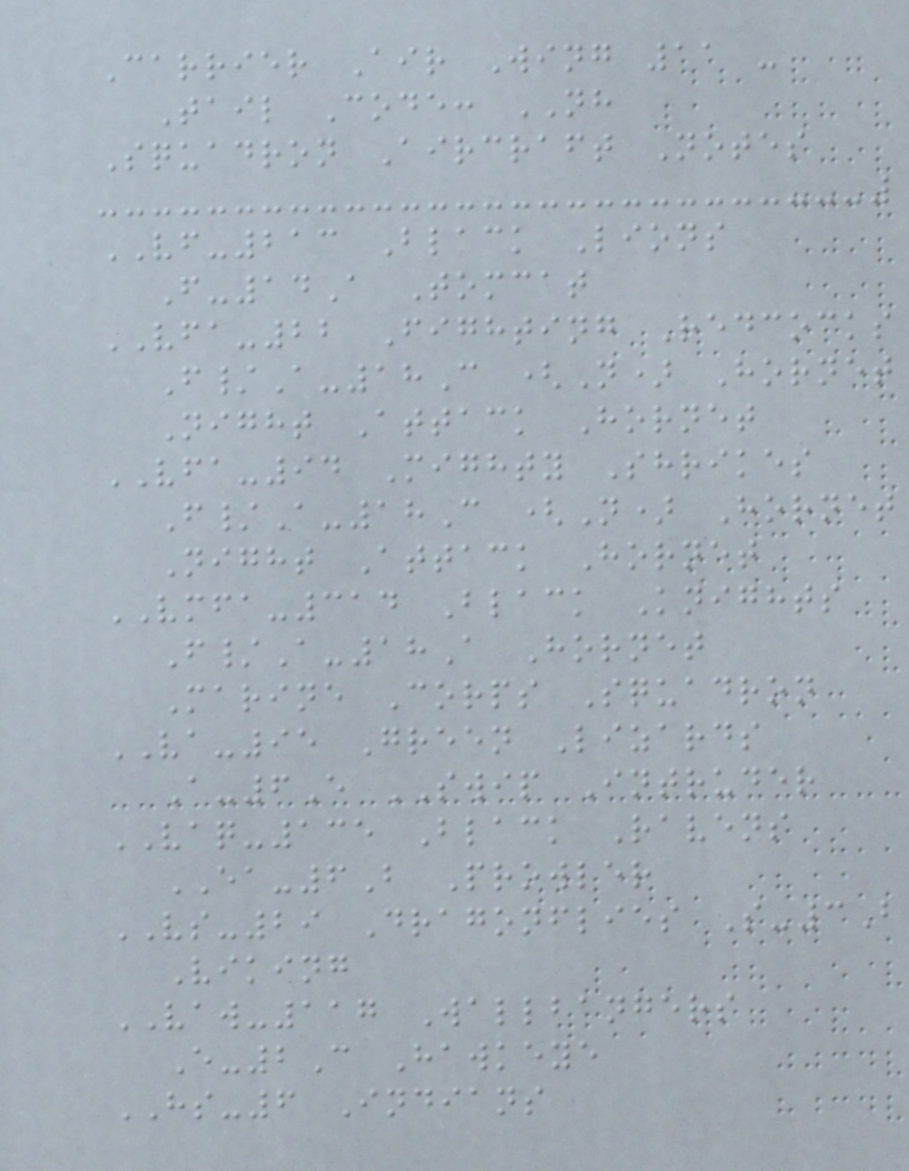Carrier Air Wing 11 -
Tail Code: NH
Squadron Aircraft Notes
VF-213 Black Lions
F-14A Tomcat
VFA-22 Fighting Redcocks
F/A-18C (N) Hornet
Night Attack Hornet
VFA-94 Mighty Shrikes
F/A-18C (N) Hornet
Night Attack Hornet
VMFA-314 Black Knights
F/A-18A Hornet
Marine Corps Squadron
VA-95 Green Lizards
A-6E SWIP Intruder
VAQ-135 Black Ravens
EA-6B Prowler
VS-29 Dragonflies S-3B
Viking
VAW-117 Wallbangers
E-2C Hawkeye
HS-6 Indians
